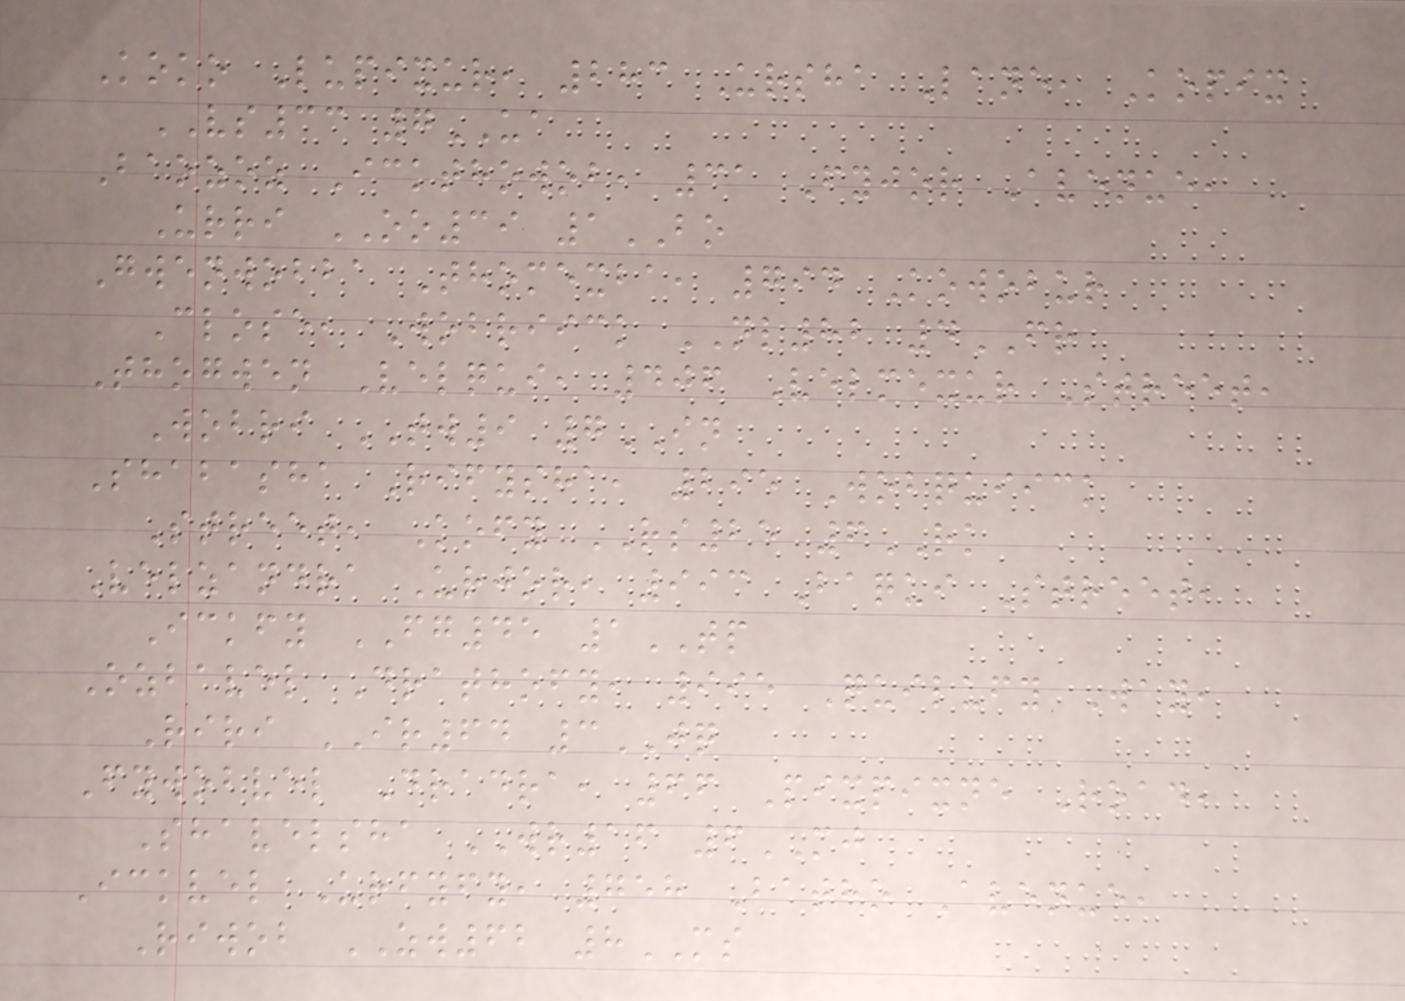Koko Lupixur, 283 Ursha Lane, Kopix
VS33 7UA
Baozoz Ickthowob, 31 Fyjor Avenue,
Urri OO39 1BO
Gwenwobba Thomexba, 794 Kowobur
Close, Wobriick NL82 4FR
Thogwen Velqui, 406 Velmexur Street,
Wobri TW9 7IN
Shabasha Rifysha, 295 Wobquiick
Street, Kofy RS25 6RK
Velzandra Urjor, 993 Baqui Street,
Ickfy FG45 1TP
Ozbavel Drathofy, 995 Quilufy Way,
Riri IR64 3JQ
Fywobvel Dradra, 66 Pixpixne Road,
Shavelsha WR16 6MJ
Ickvel Urfyfy, 758 Batho Avenue,
Riwob ZW62 8MS
